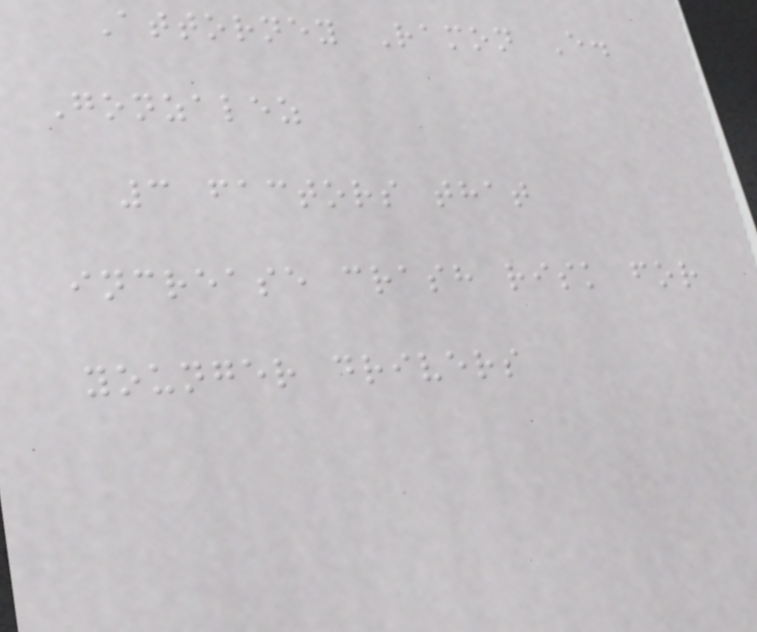Attorney Ramon E.
Gonzalez
3 factors that
increase crash risk for
younger drivers
